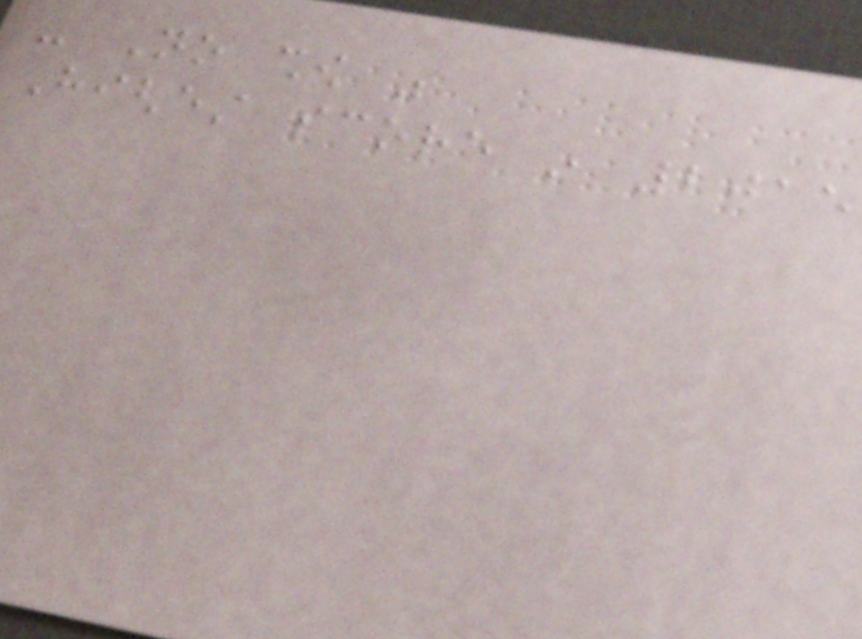- No show was
Highest score in 2015
